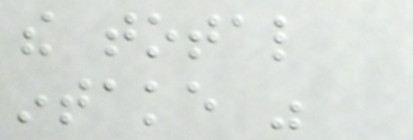the total
intake was
